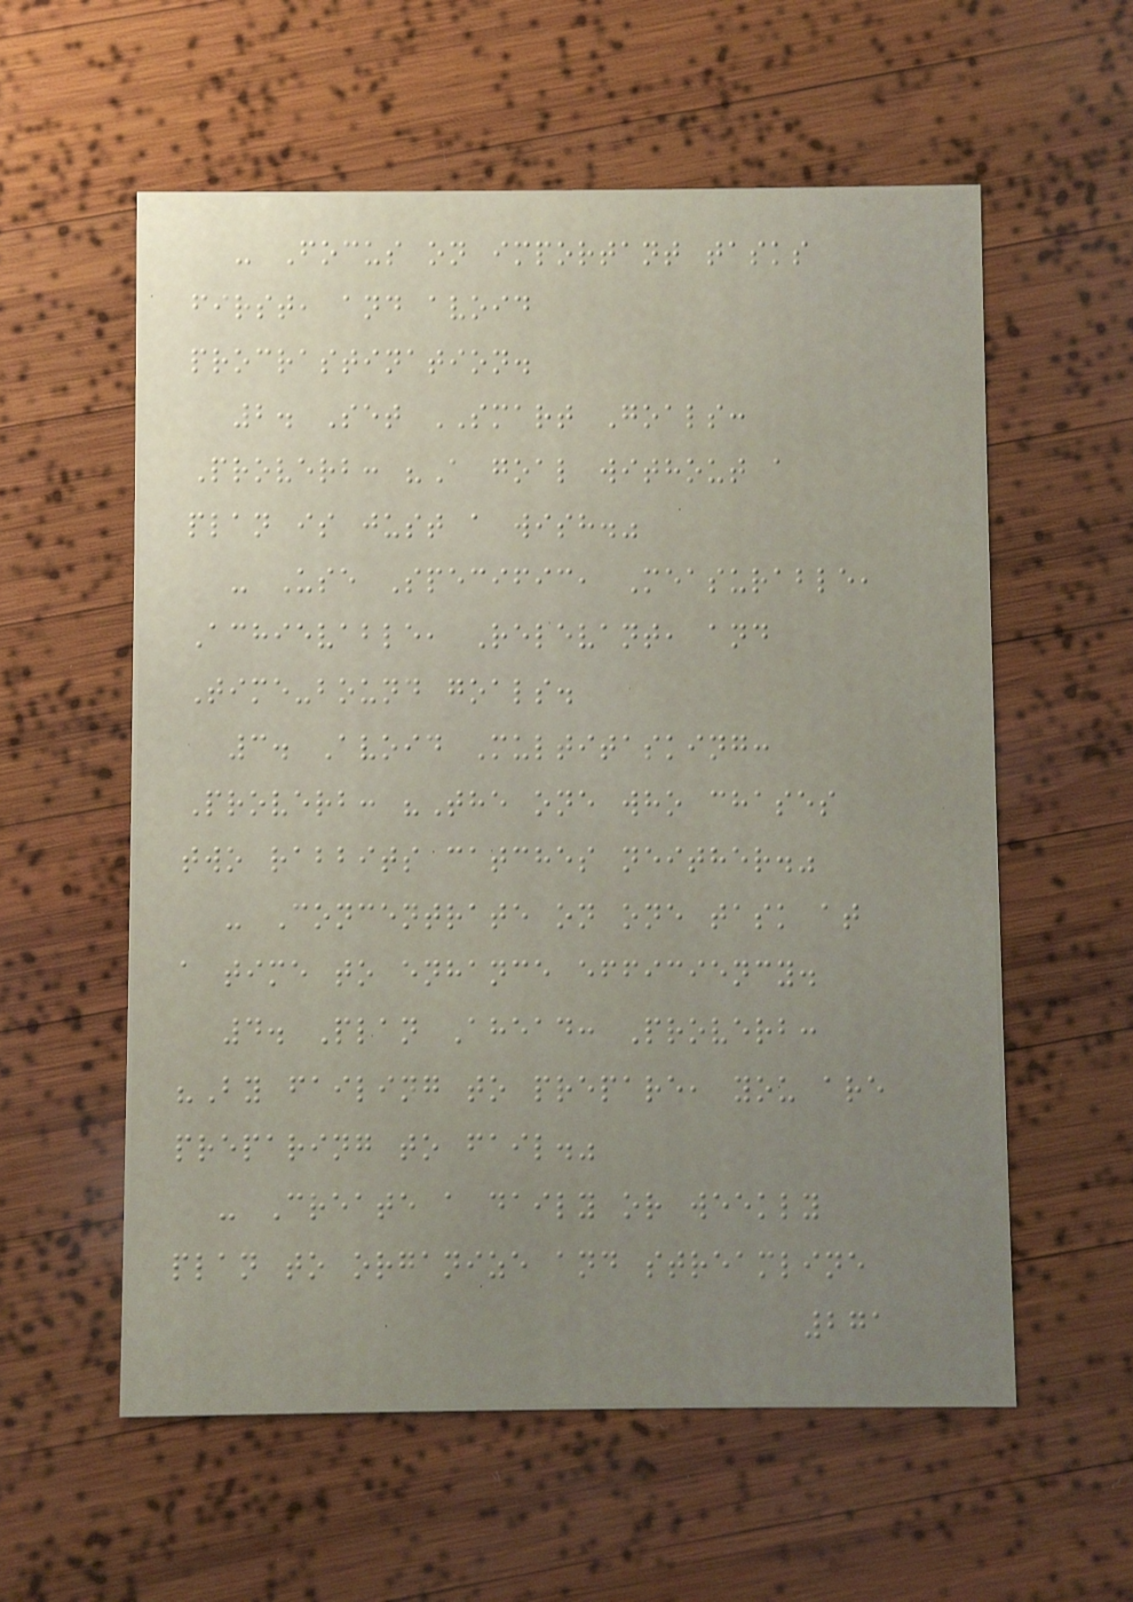- Focus on important tasks
first, and avoid
procrastination.
2. Set SMART Goals:
Proverb: "A goal without a
plan is just a wish."
- Use Specific, Measurable,
Achievable, Relevant, and
Time-bound goals.
3. Avoid Multitasking:
Proverb: "The one who chases
two rabbits catches neither."
- Concentrate on one task at
a time to enhance efficiency.
4. Plan Ahead: Proverb:
"By failing to prepare, you are
preparing to fail."
- Create a daily or weekly
plan to organize and streamline
271
